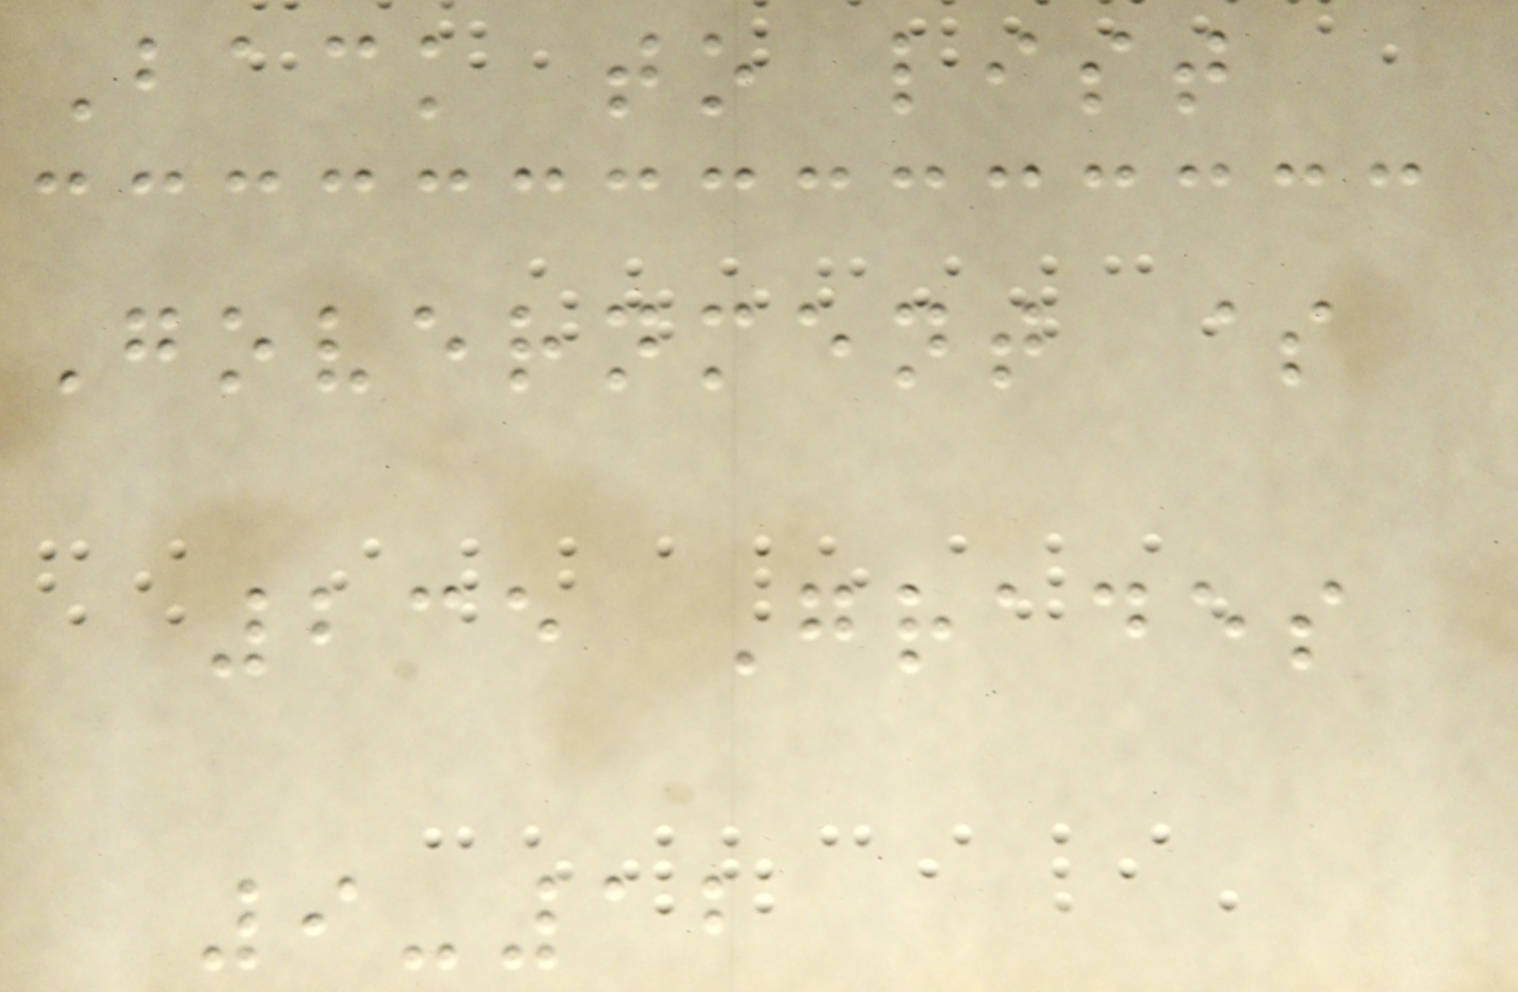Back to list
Government $
235 Grades
9-12
